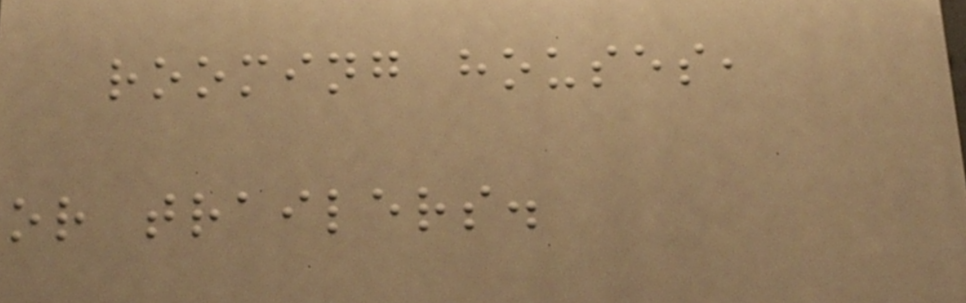rooming houses,
or trailers.
